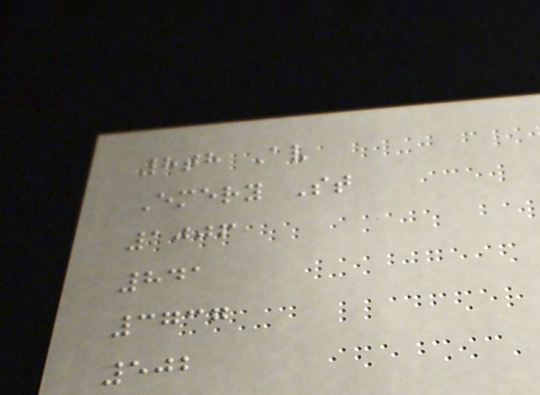8th Av
Emery St
1006
841
3737
502
